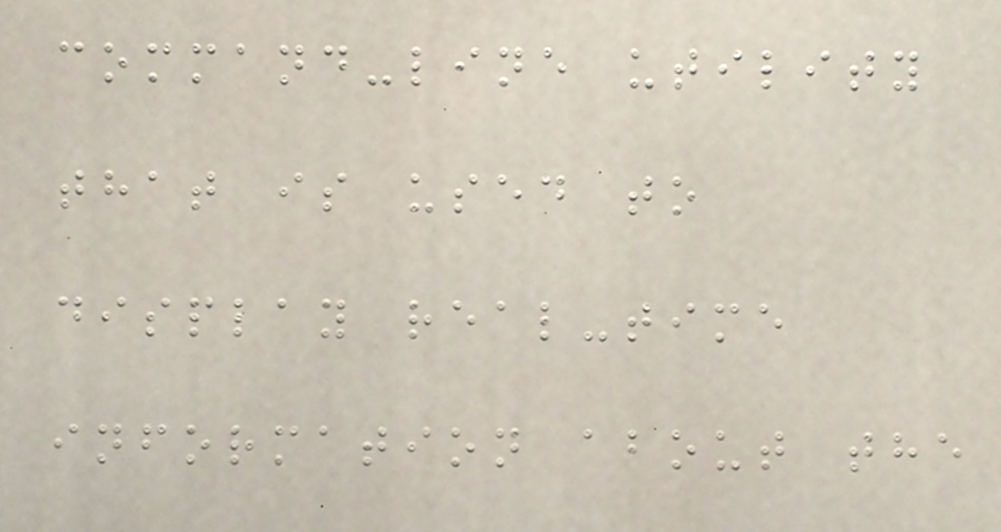command-line utility
that is used to
display real-time
information about the
